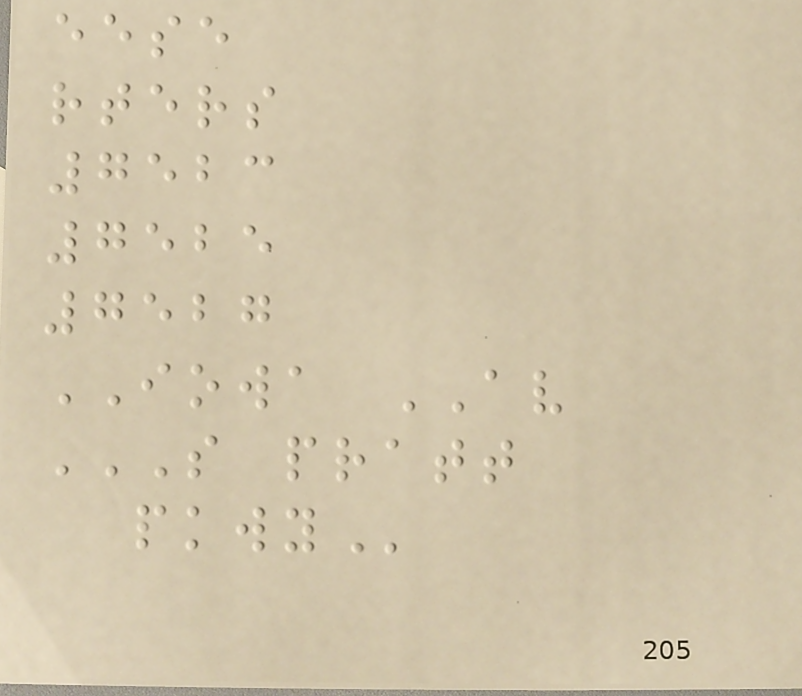eese
rters
7523
7525
7527
IOWA AV
S PRATT
PKWY
